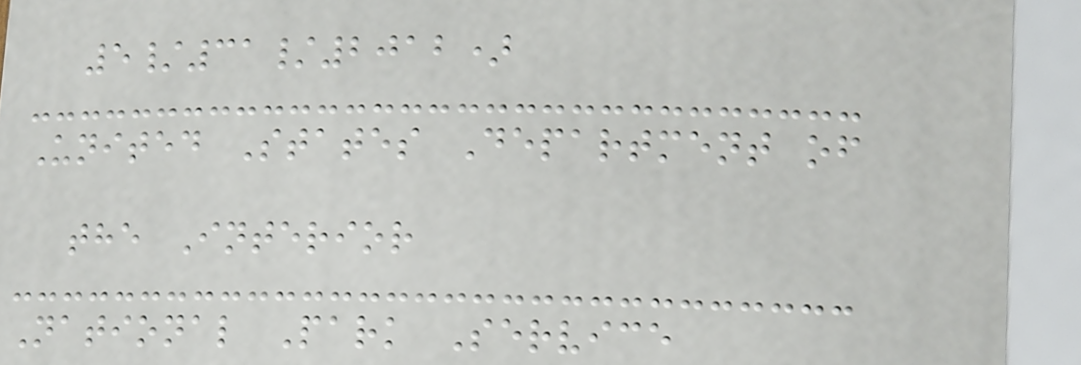5/31/2012)
United States Department of
the Interior
National Park Service
